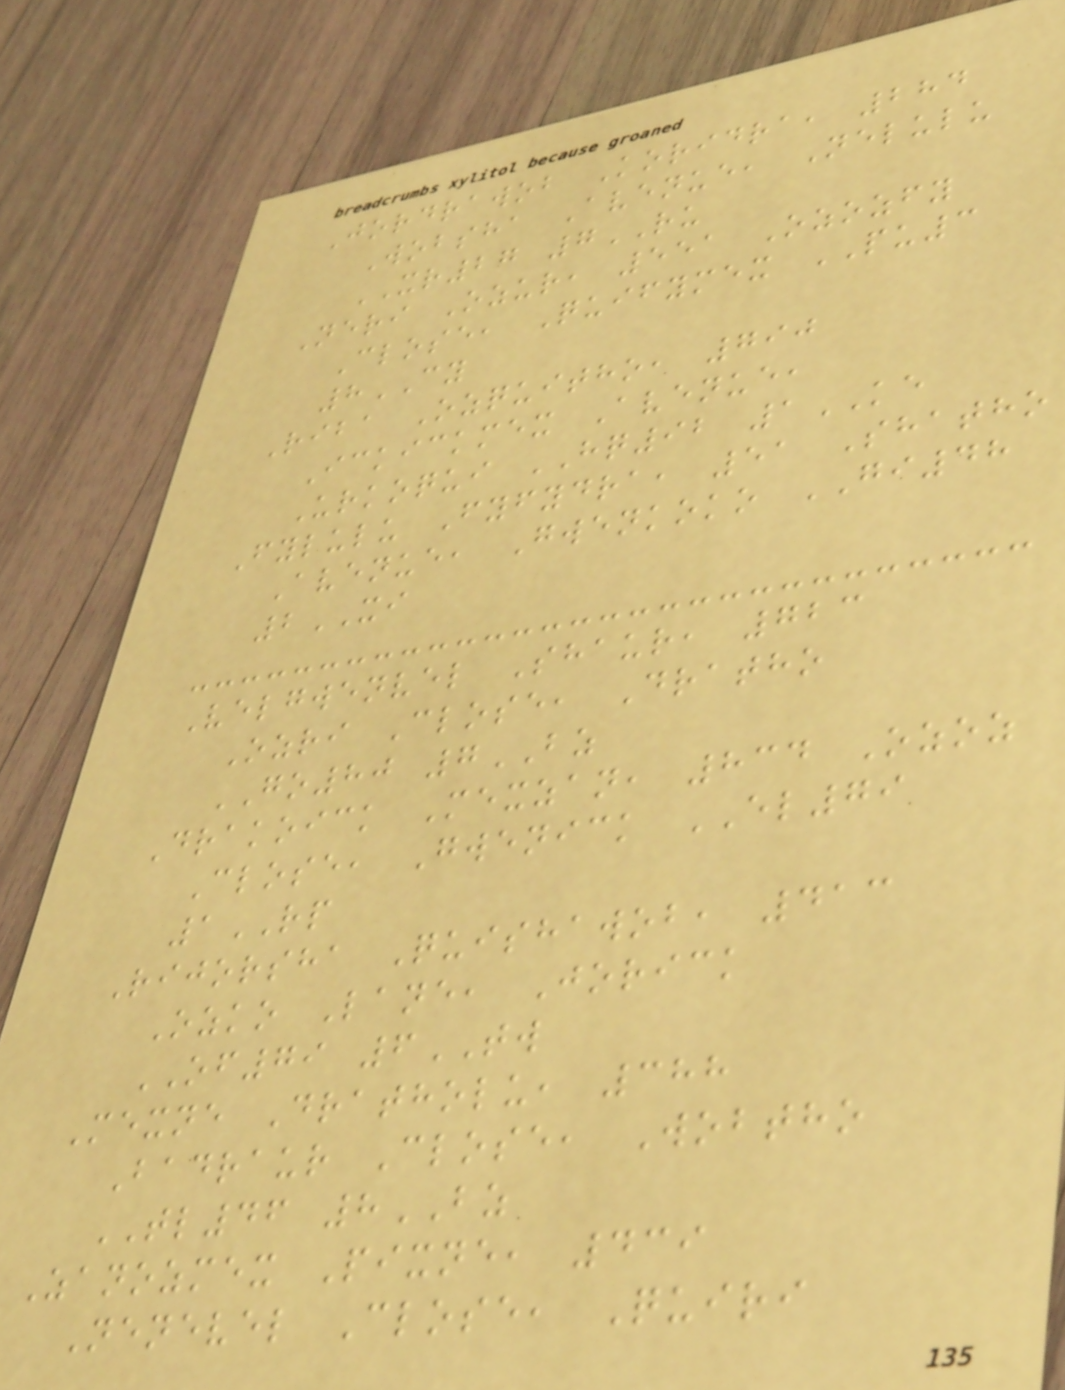Jordrawob Koridra, 284
Wobsha Avenue, Nelulu
XR27 7RU
Neri Ozur, 551 Ozozfy
Close, Quifymex PU3
8CY
Riba Ozquitho, 790
Ickickmex Avenue,
Urkoqui HQ92 1KE
Fylulu Fyfydra, 51 Shatho
Avenue, Gwenkoko GI48
2XI
Velgwenvel Shaur, 723
Ozri Close, Dratho
GO80 7BZ
Drakoick Mexzan, 834 Ozoz
Close, Gwenick EL79
1RP
Rijorsha Quishawob, 413
Ozko Lane, Jorick
OF79 6TW
Mexne Dratholu, 388
Badraur Close, Wobtho
TL46 8BZ
Zanozmex Pixne, 439
Nenevel Close, Quiri
